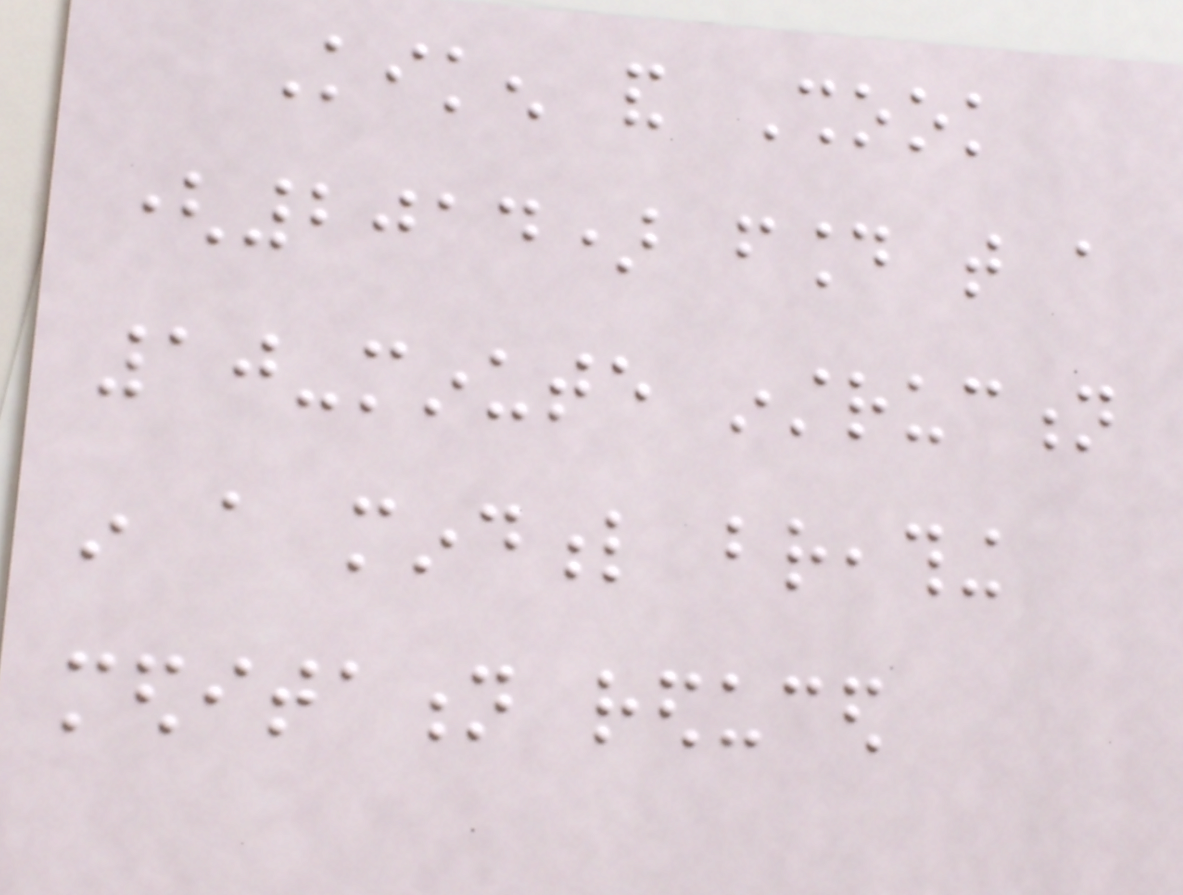Kiken and Shook
(2014) found that a
10-minute instruction
in a mindful breathing
meditation reduced
